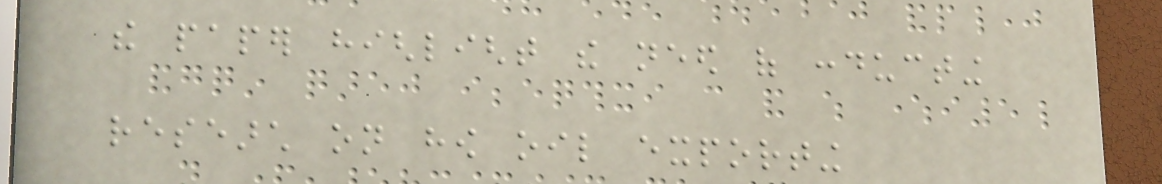the paper highlight the need of conducting
research on how oil exporting
